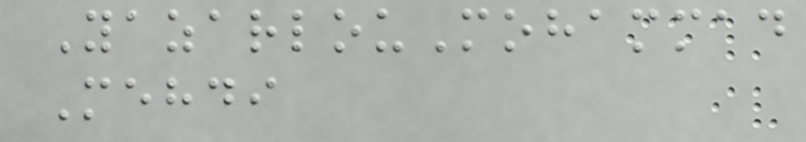YazarlouMohammad
Mehdi
